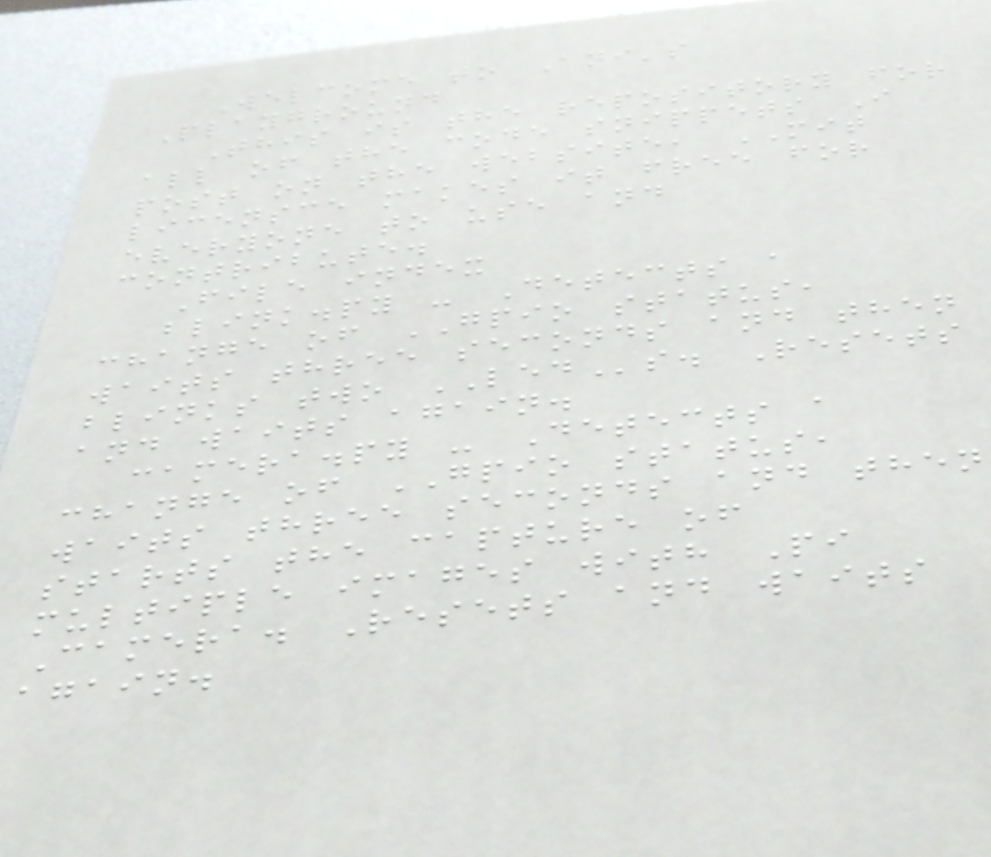Welcome to Ani's
Playground
This is the repository for
all of the code snippets I
post on the website, MIT
licensce makes it free for
everyone to use and
contribute.
File index
blink.py - Detects a
change of GPIO status,
waits three seconds and then
blinks two LEDs. Resets
and waits again.
camera.py - Detects a
change of GPIO status,
waits three seconds and then
starts the capture of
multiple images with Pi
Camera. Resets and waits
again.
